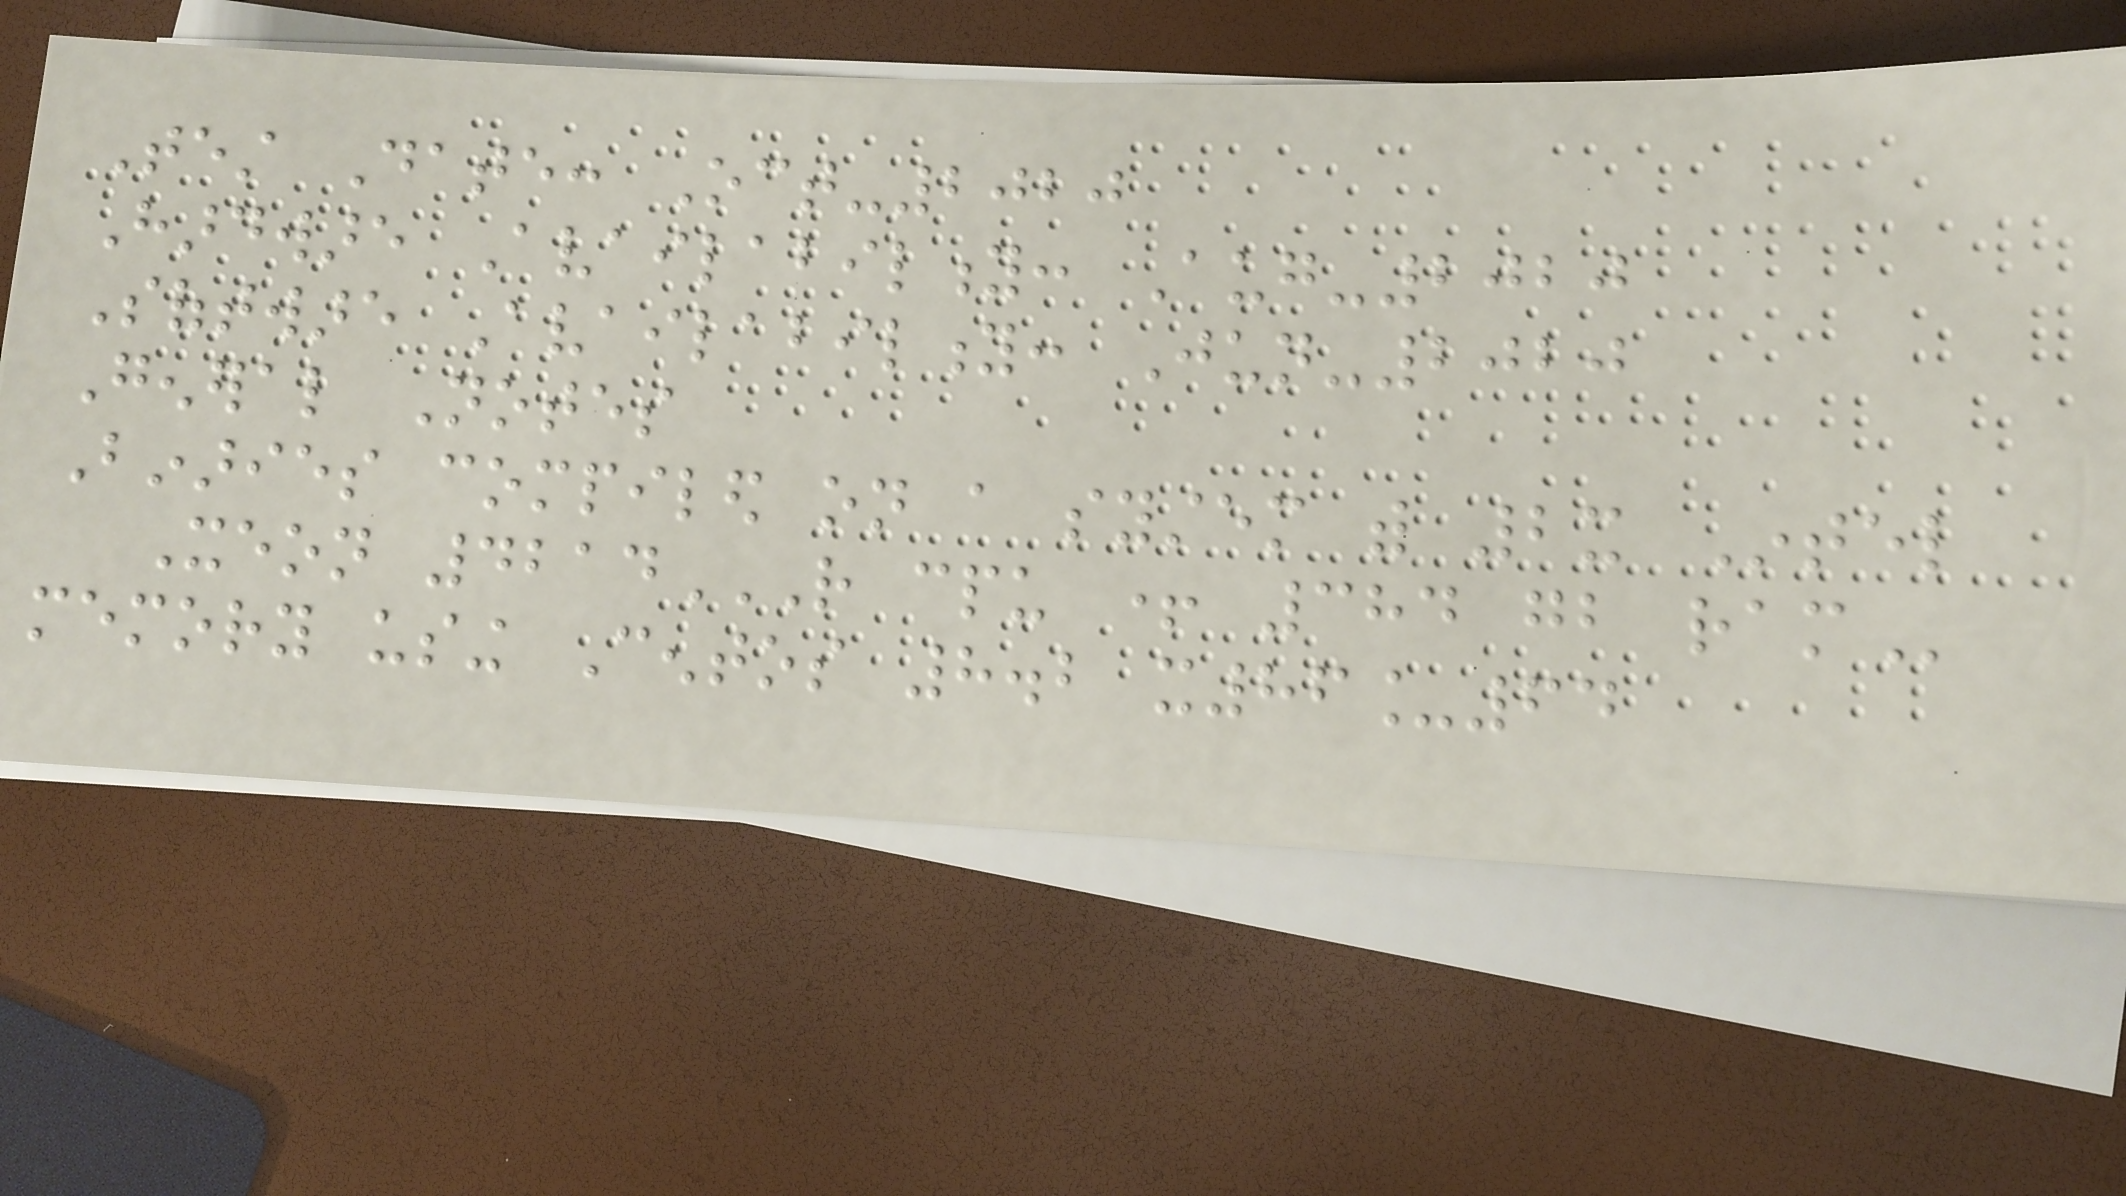Test Date: Oct-2020
Hardware Availability: Aug-2020
Software Availability: Jun-2020
General Notes
Binaries compiled on a system with 2x Intel
Xeon 4214R CPU + 384 GB RAM
memory using Centos 8.2 x86_64
